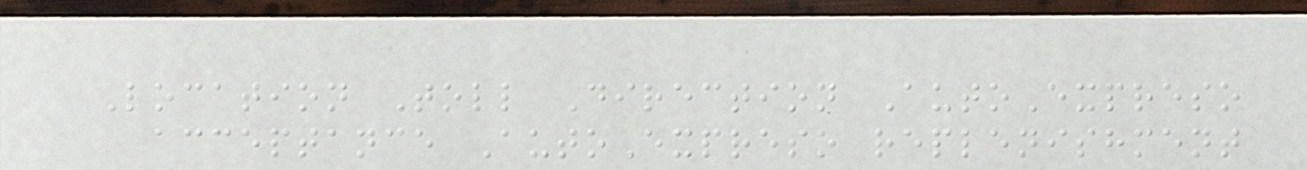Location Toll Direction AutoExpreso
acceptance AutoExpreso replenishment
